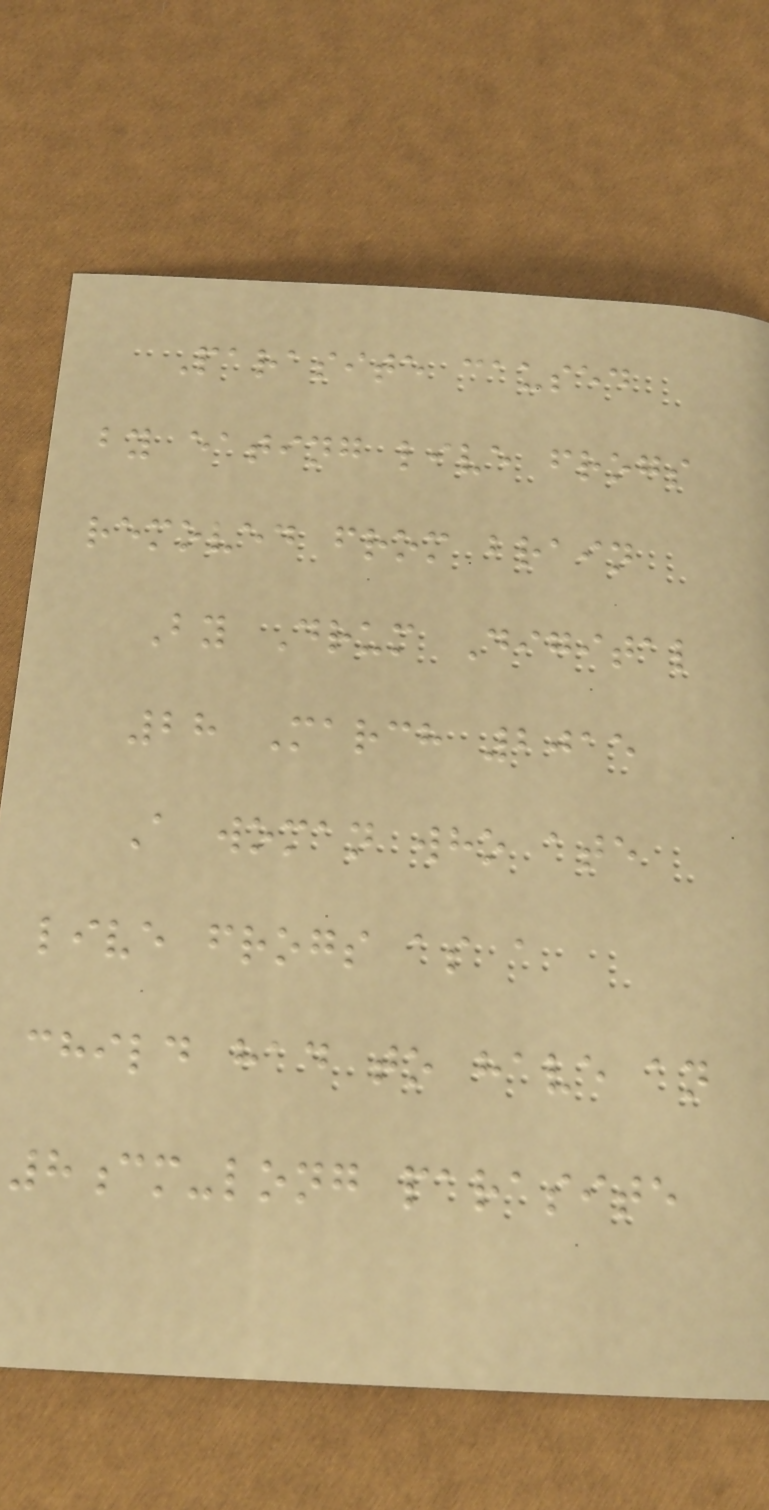Parasite caused
by eating live frogs
removed from brain
By Drum Digital
28 March 2015
A woman who ate
live frogs as a
child had to have an
8cm-long parasite
